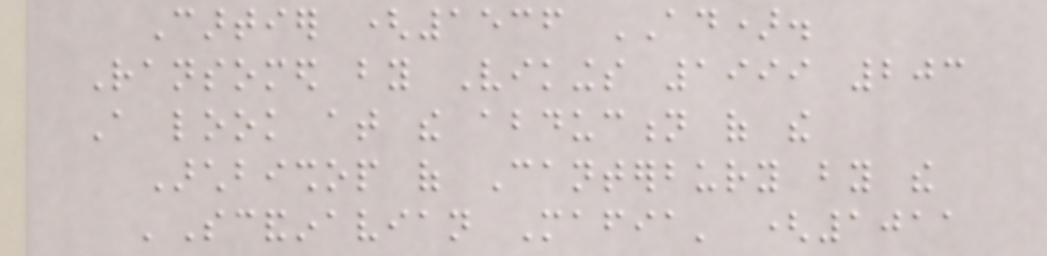Cartier (1536 AD).
Ransomed by Vikings 1999 203
A look at the abduction of the
Archbishop of Canterbury by the
'Scandinavian Mafia' (1011
